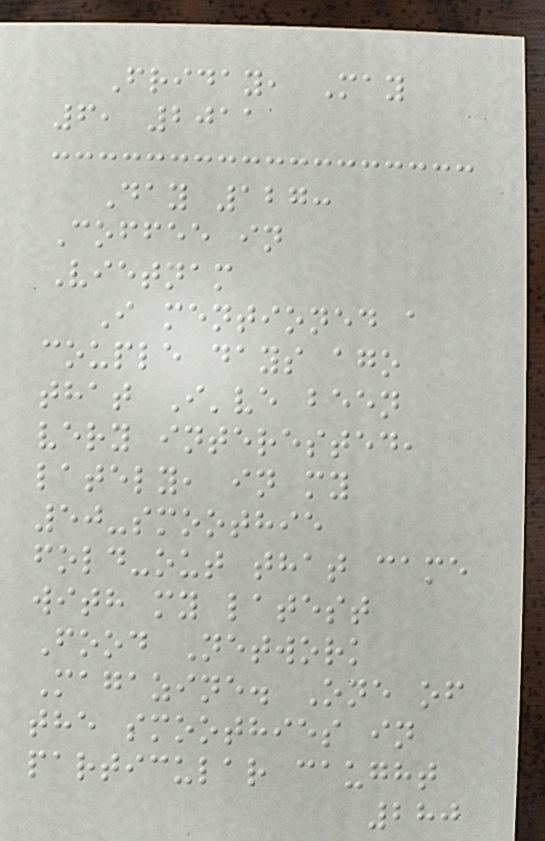Friday, May
6, 2011
Day 127:
Coffee in
Vietnam
I mentioned a
couple days ago
that I've been
very interested,
lately, in my
50-smoothie
fold-out that came
with my latest
Food Network
Magazine. One of
the smoothies in
particular caught
280
